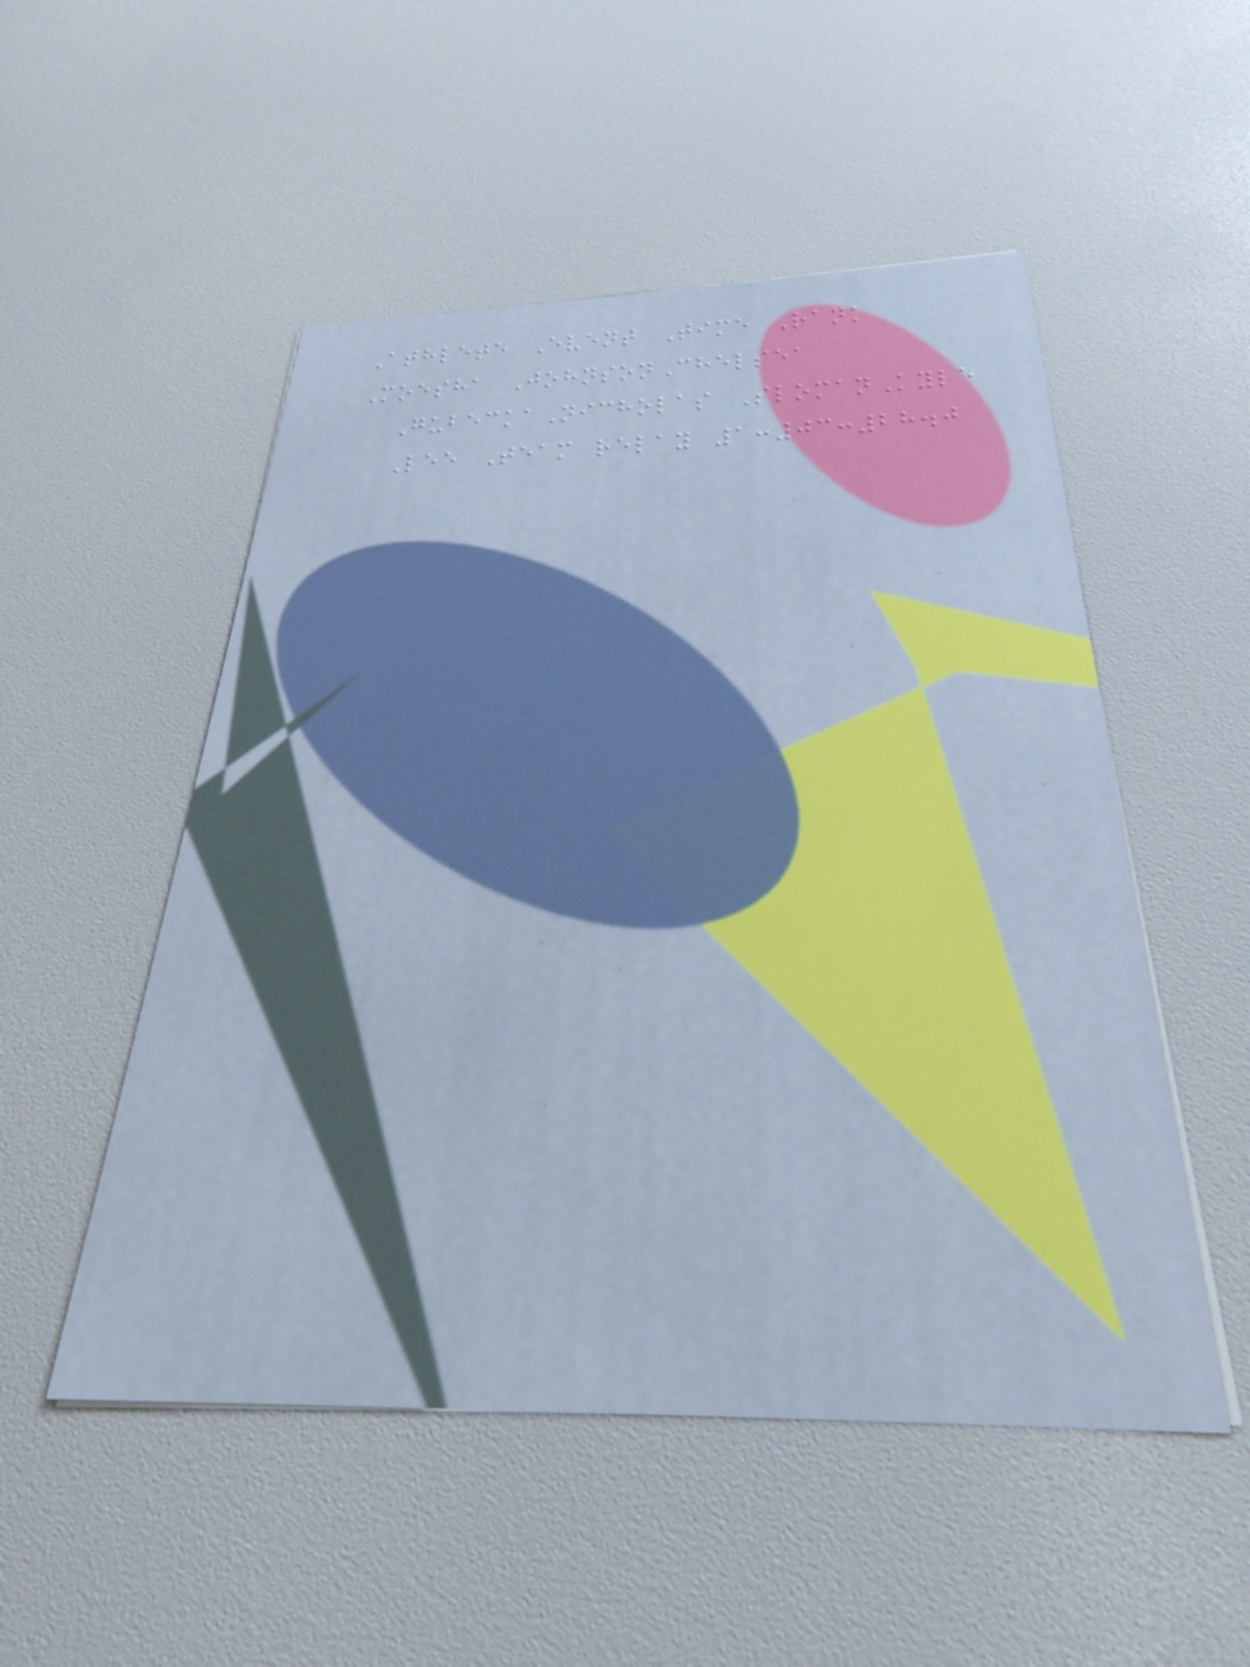Athlete Event Time Rank
Moesha JohnsonChelsea
GubeckaNicholas SlomanKyle
Lee Team relay 1:03:28.0
